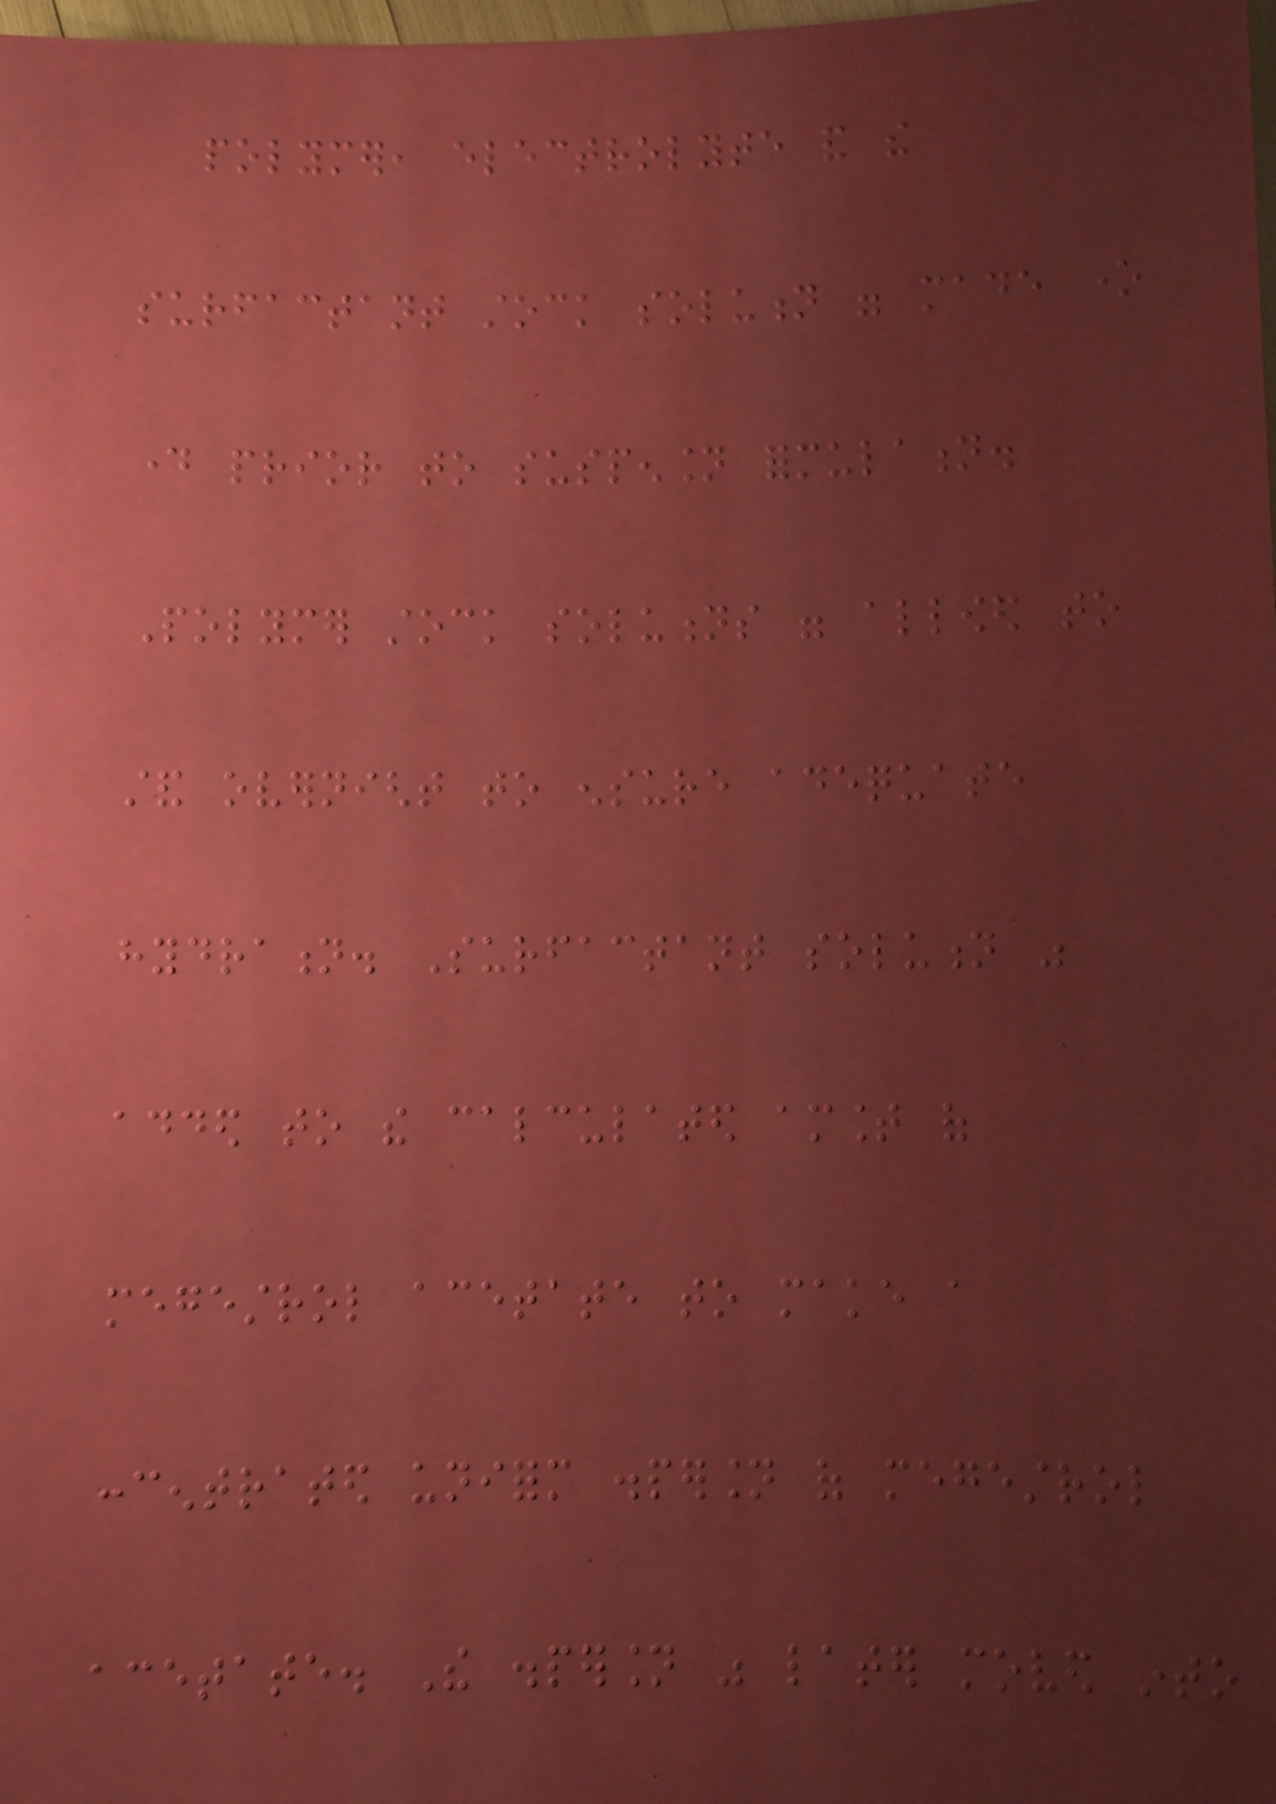polymer, electrolyte and the
surfactant stock solution were made one
day prior to suspension formulation.
Polymer stock solutions were allowed to
stand overnight to ensure adequate
hydration. Surfactant solution was
added to the calculated amount of
megestrol acetate to make a
concentrated uniform dispersion of megestrol
acetate. The dispersion was later moved into
